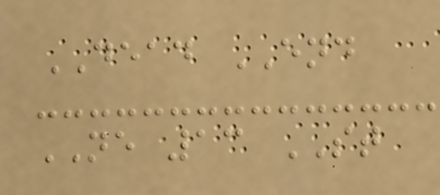DEAD END
NE 13 ST
